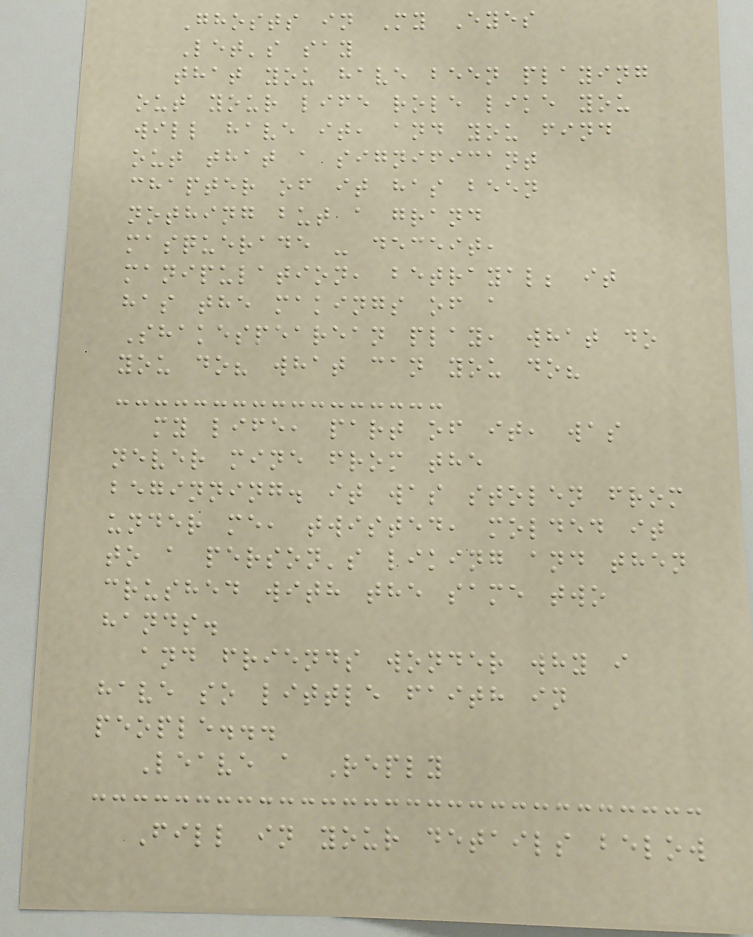Ghosts in My Eyes
Let's say
that you have been playing
out your life role like you
will have it, and you find
out that a significant
chapter of it has been
nothing but a grand
masquerade - deceit,
manipulation, betrayal; it
has the makings of a
Shakespearean play, what do
you do? what can you do?
my life, part of it, was
never mine from the
beginning. it was stolen from
under me, twisted, molded it
to a person's liking and then
crushed with the same two
hands.
and friends wonder why i
have so little faith in
people...
Leave a Reply
Fill in your details below
